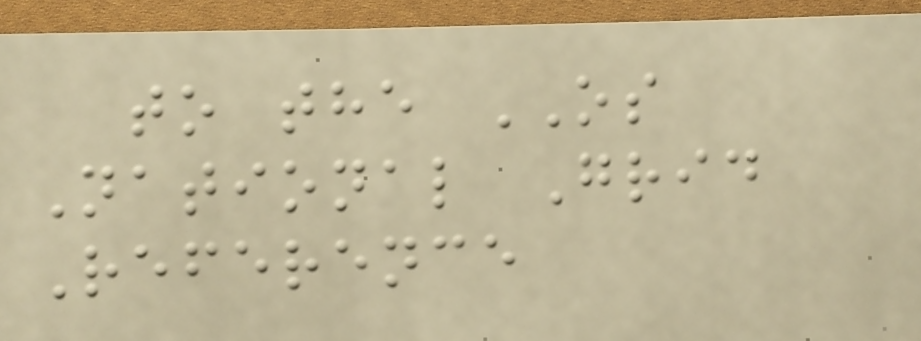to the OS
National Grid
Reference
